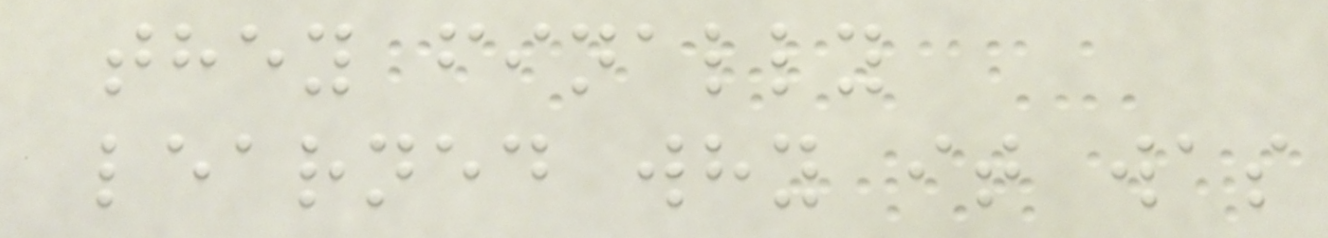they finally
learned why it was
